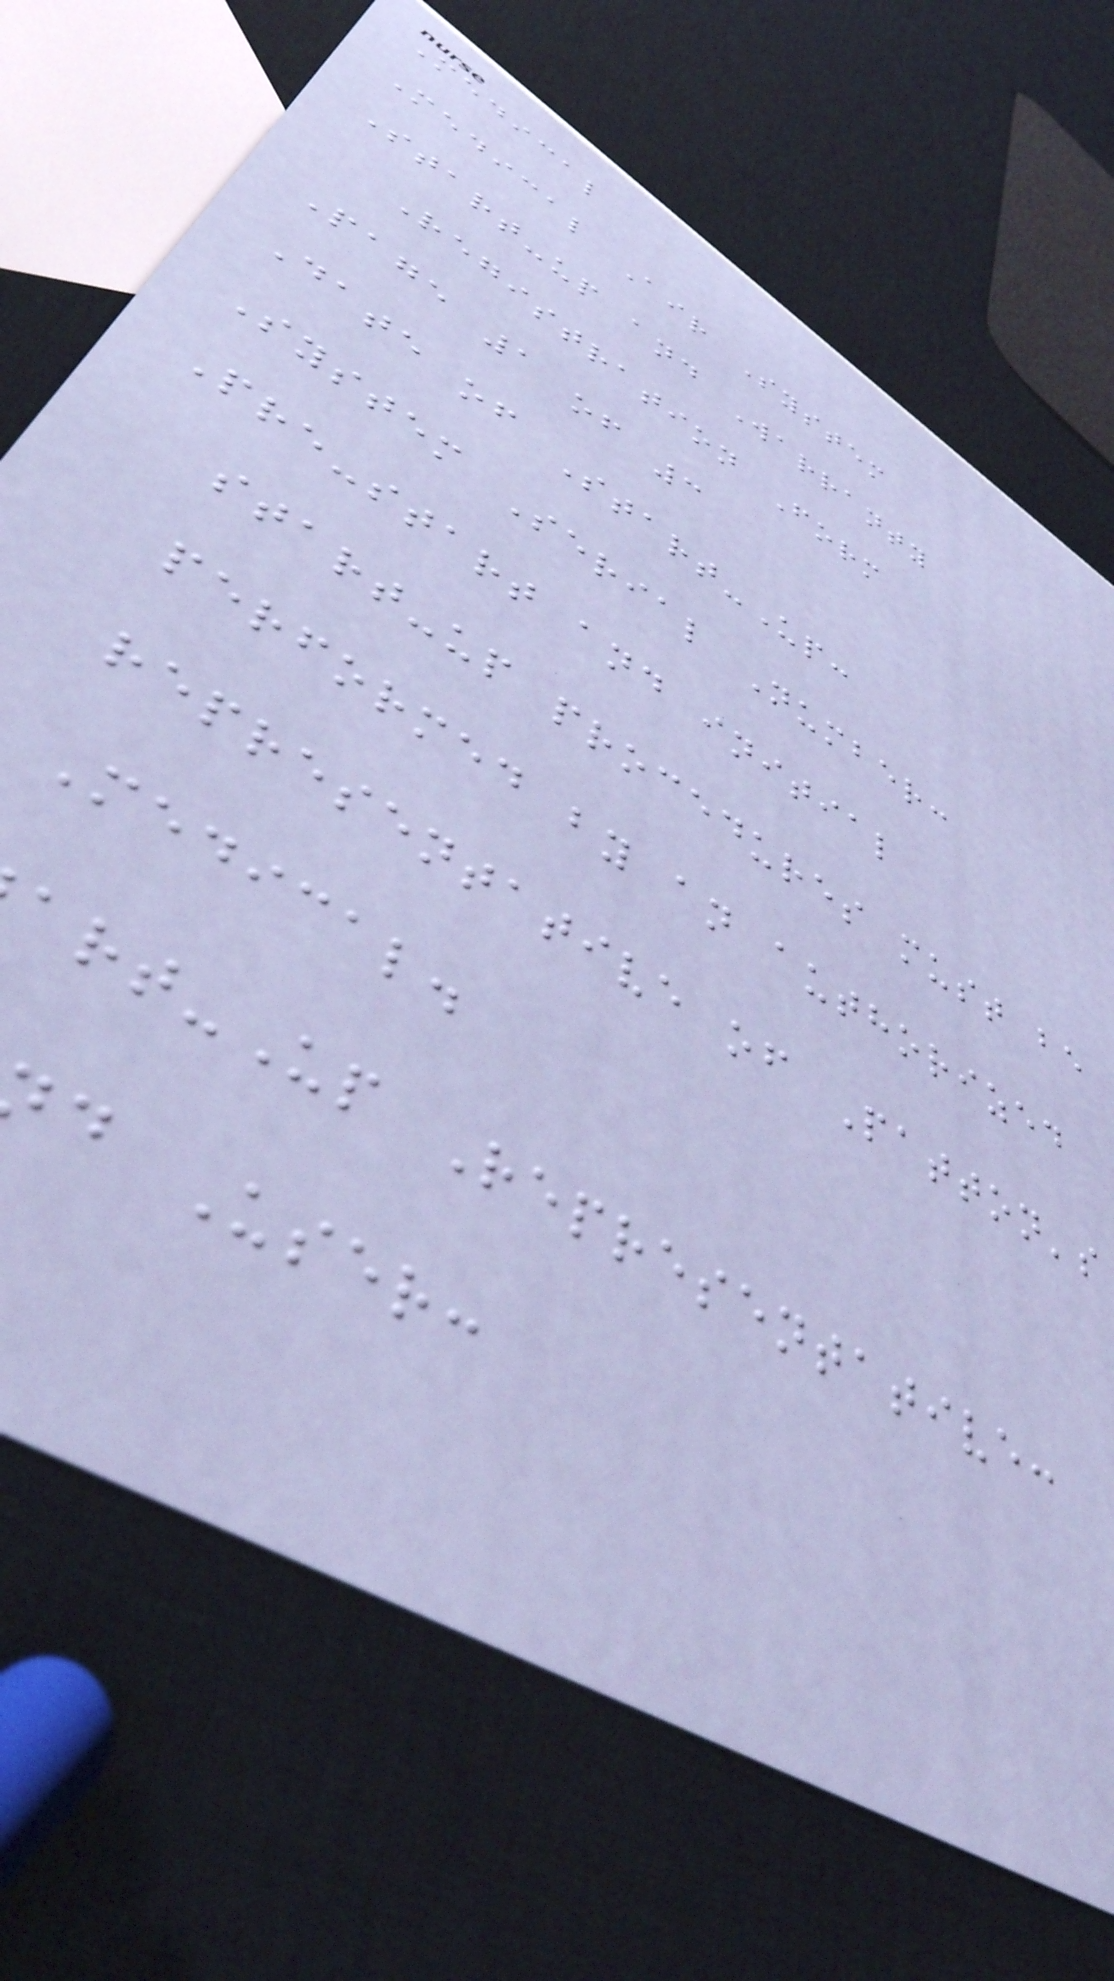Medical
Medical Air System
Start-up and Warranty
Registration Form
Page 1 of 3
Date of Start-Up:
System Serial Number:
Pre-start and initial
start-up procedures must be
performed by an authorized
representative of Patton's
Medical.
art-Up Representative:
d User:
